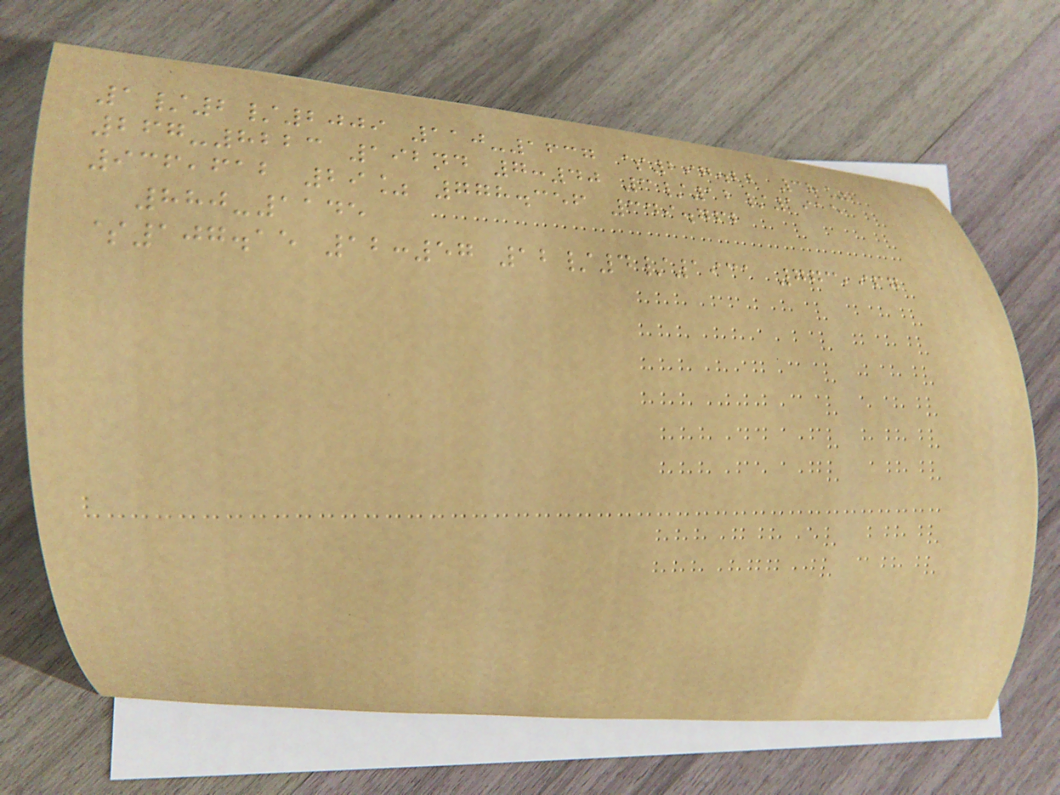1/2/2009 110-1637 $297.22 38%
267-8223 192nd 7:40 3/12/1915
936,612 29% 778.356 349.762
880-1145
$107.15 12:57 12/4/1931 773,967
